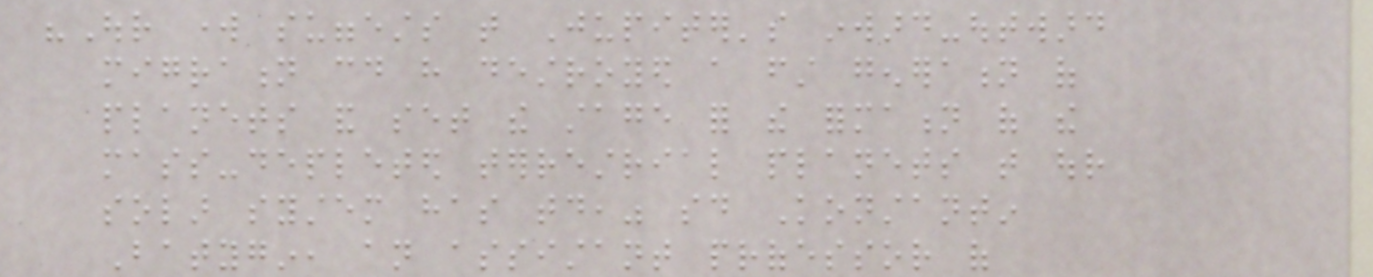"Our work suggests that Jupiter's inward-outward
migration could have destroyed a first generation of
planets and set the stage for the formation of the
mass-depleted terrestrial planets that our
solar system has today," said Konstantin
Batygin, an assistant professor of
